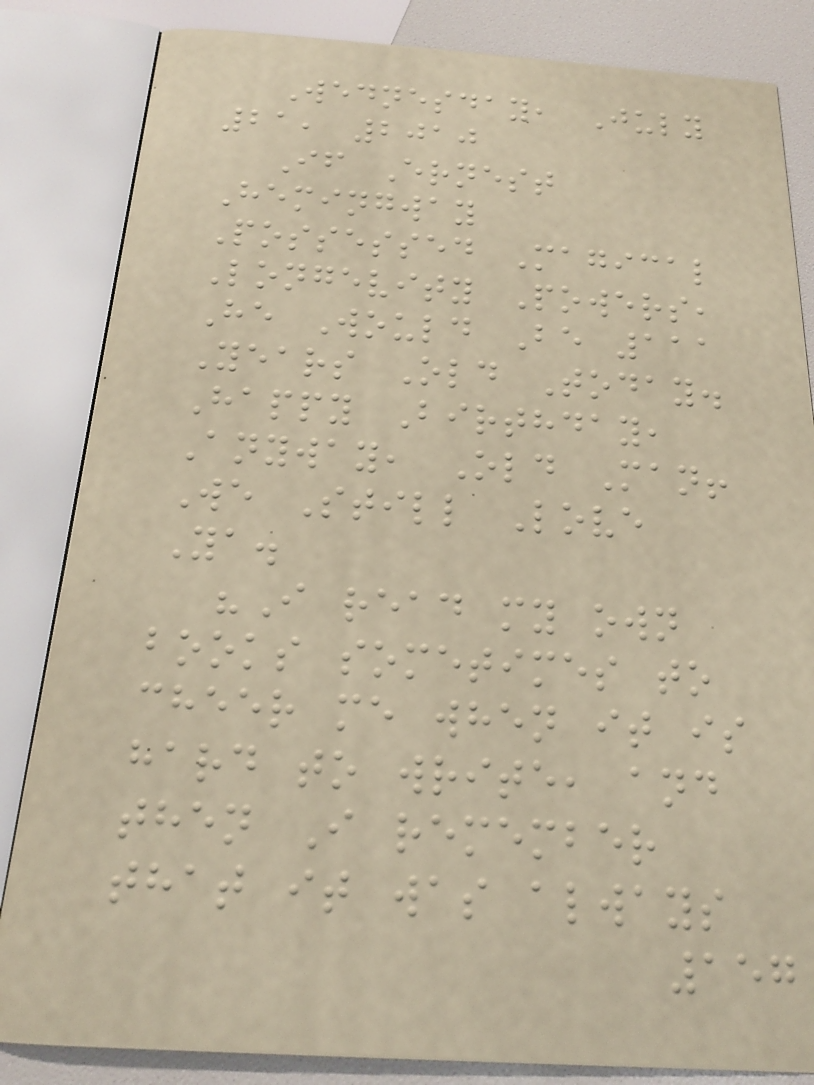Wednesday, July
21, 2010
If Ernest
Hemingway
Possessed Magical
Longevity Powers,
He Would Be 111
Years Old Today.
Happy Birthday,
Anyway, Old Man!
We Still Love
Ya.
"I read my own
books sometimes to
cheer me when it is
hard to write, and
then I remember
that it was always
157
